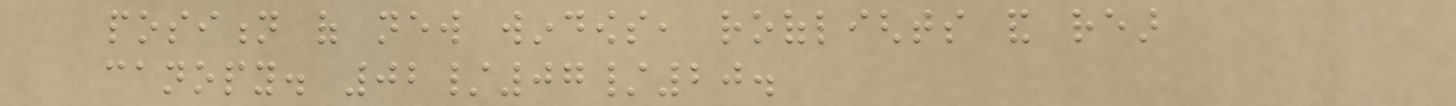position of new windows, rooflights and rear
canopy. 02/07/20.
